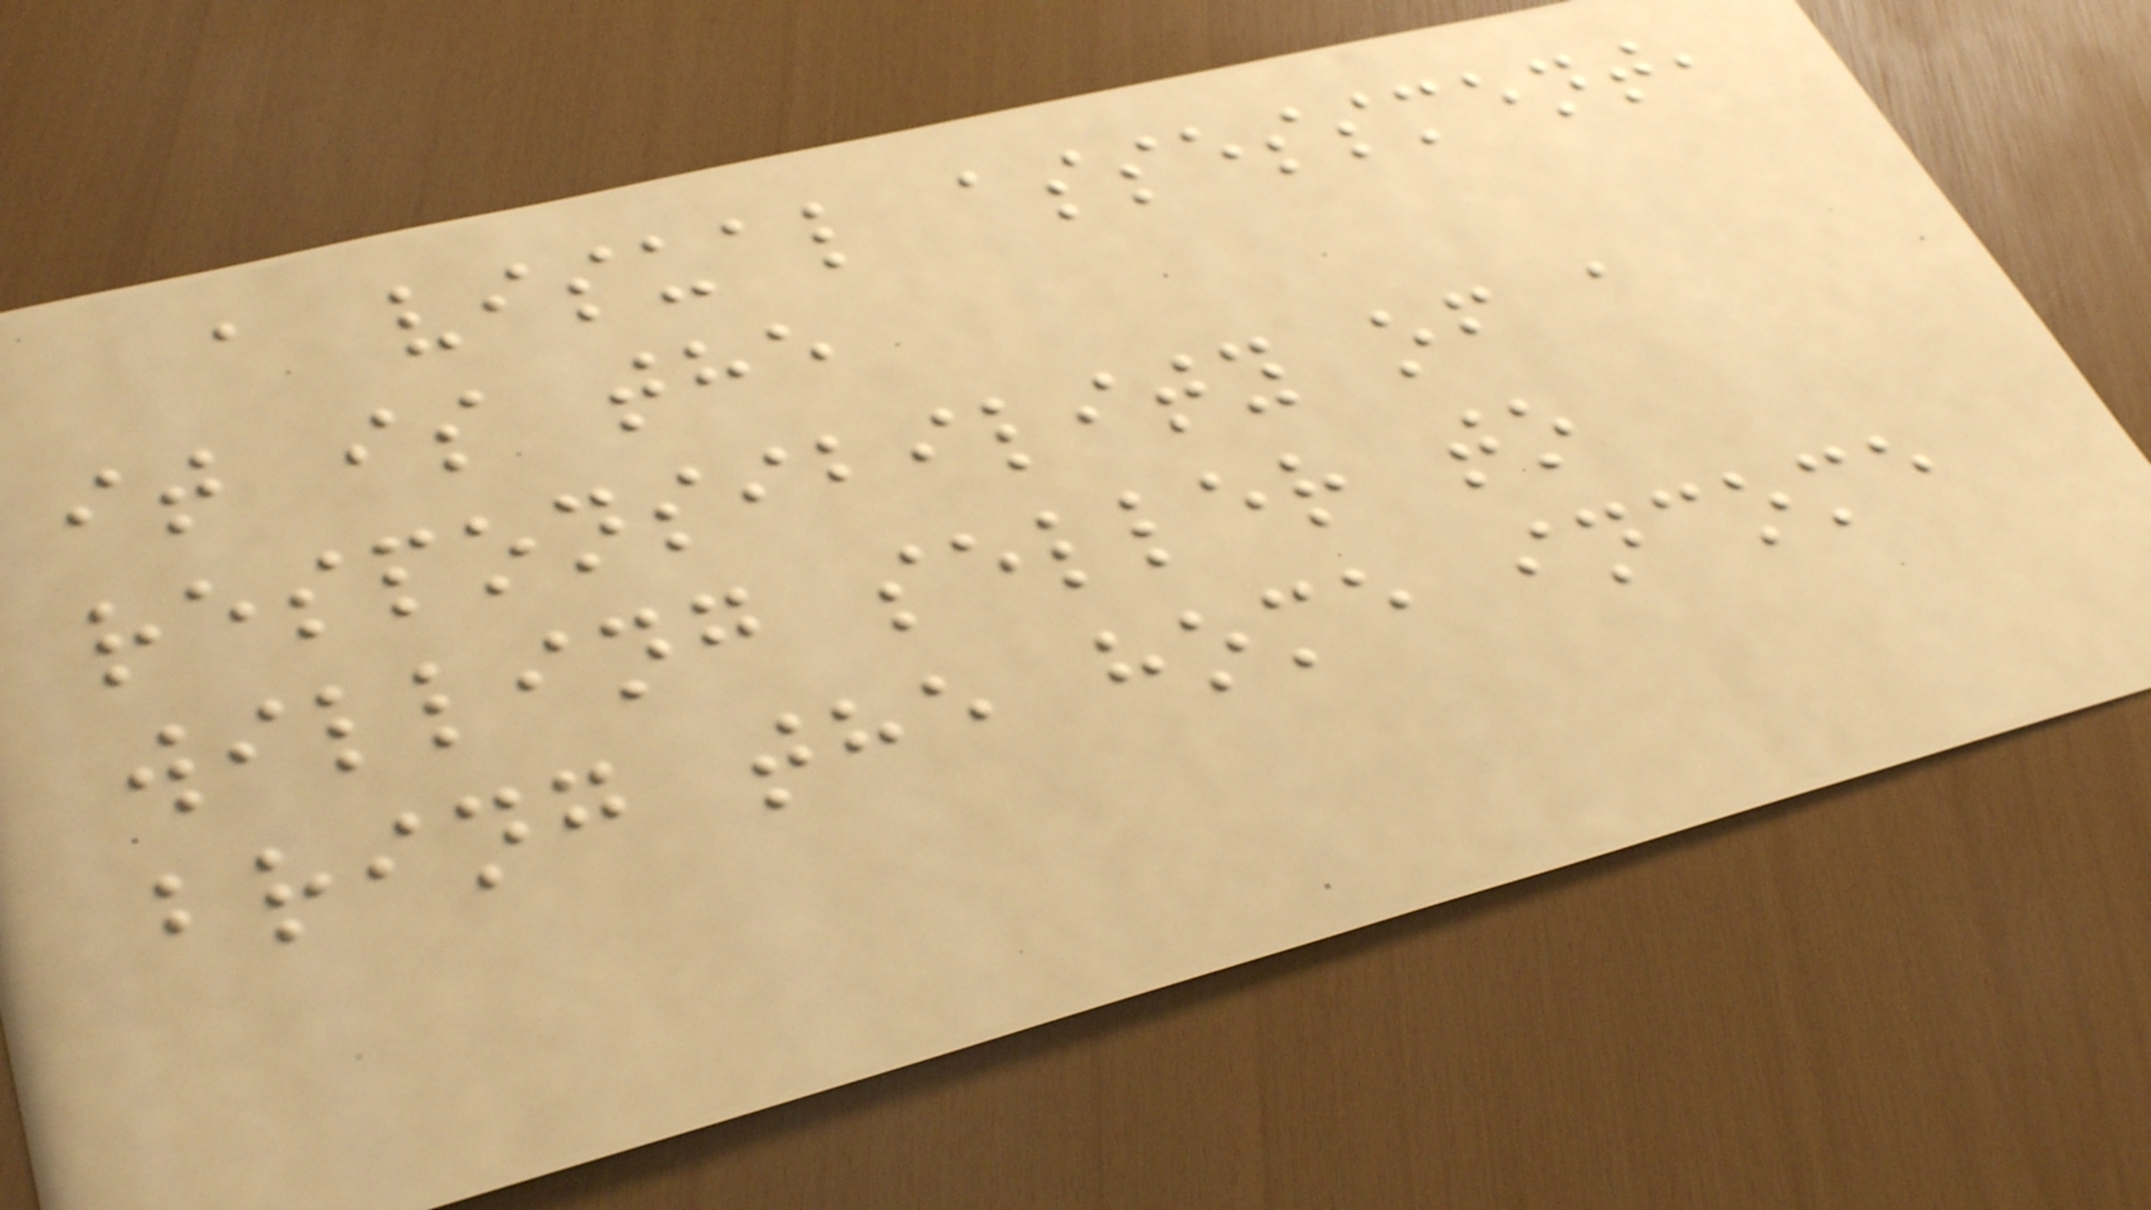a visual assessment,
it is the
responsibility of a
willing seller to
bring the home income
